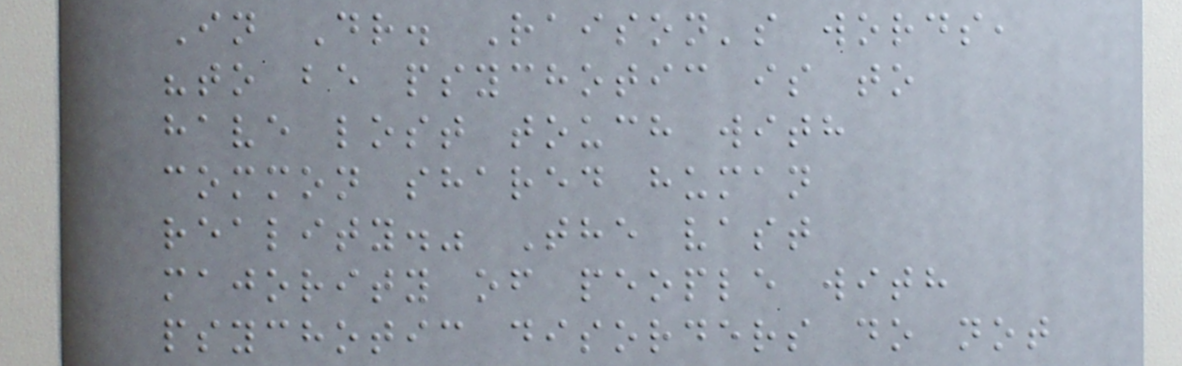In Dr. Raison's words,
"to be psychotic is to
have lost touch with
common shared human
reality." The vast
majority of people with
psychotic disorders do not
